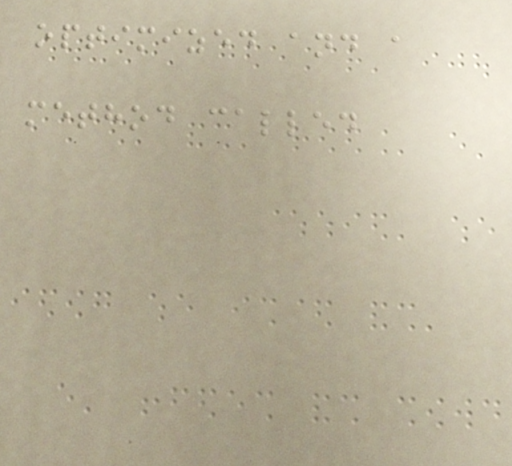optimized and a
method called
